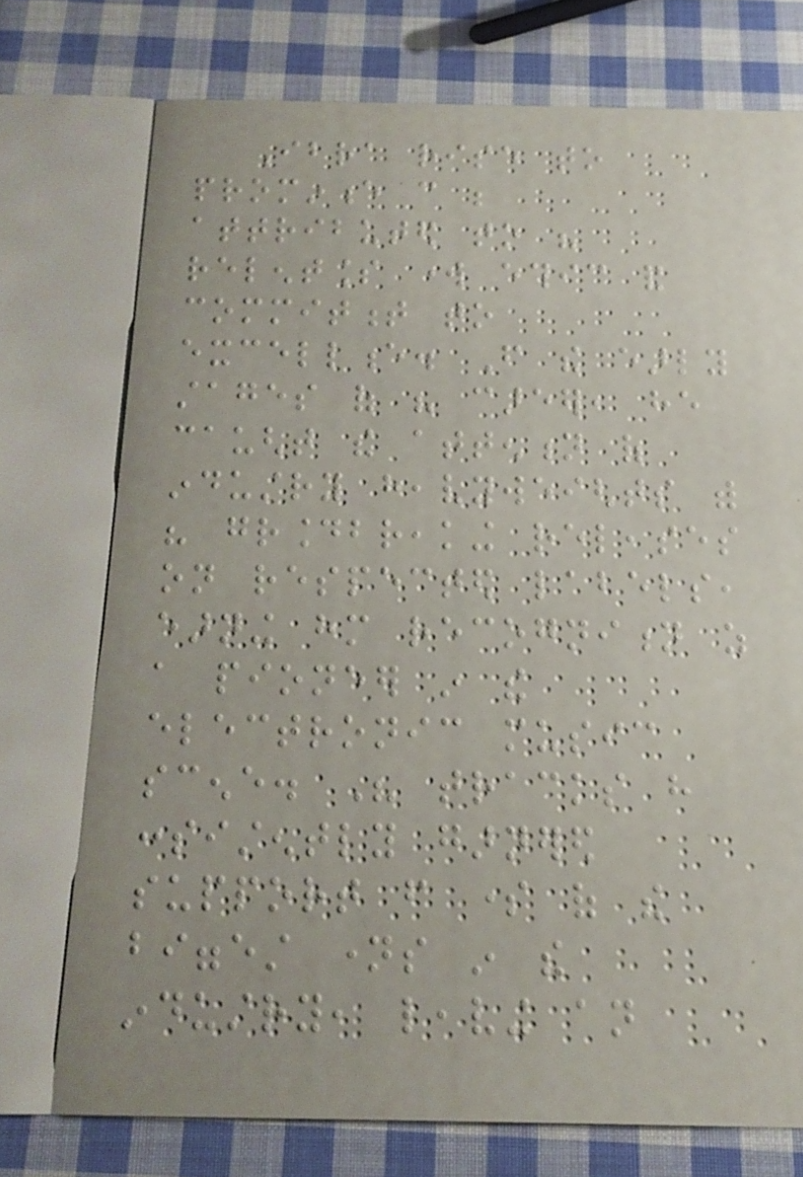Ibra rise to
prominence can be
attributed to his
relentless work ethic and
commitment to
excellence. From the early
stages of his career, he
caught the attention of
industry heavyweights with
his groundbreaking releases
on respected labels,
earning him recognition as
a pioneer in the
electronic music
scene. His tracks have
consistently garnered
support from some of the
biggest names in the
industry, leaving an
